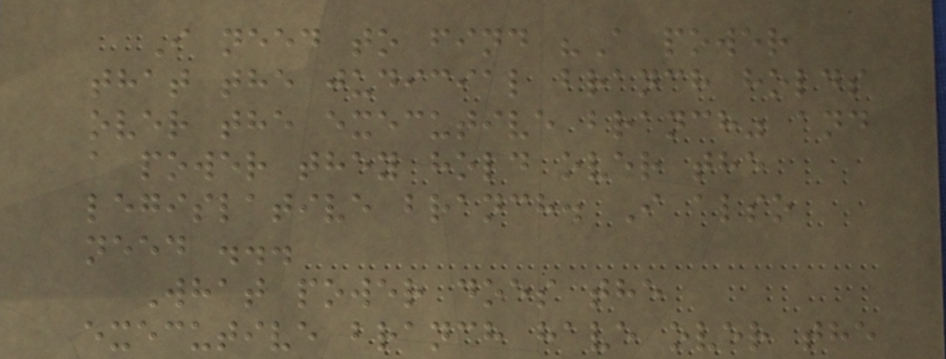I need to find "A power
that the judicial branch holds
over the executive branch" and
a power they hold over the
legislative branch. I also
need ...
What power does the
executive branch have over the
